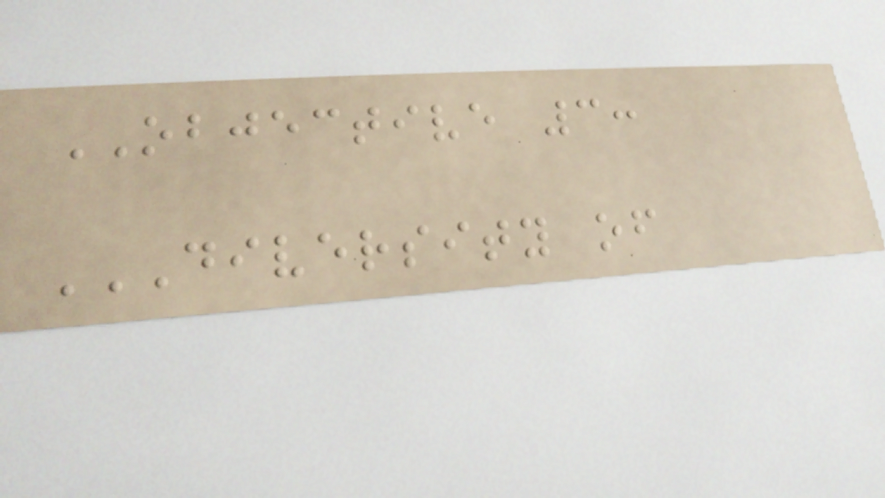OBJECTIVE 3:
DIVERSITY OF
